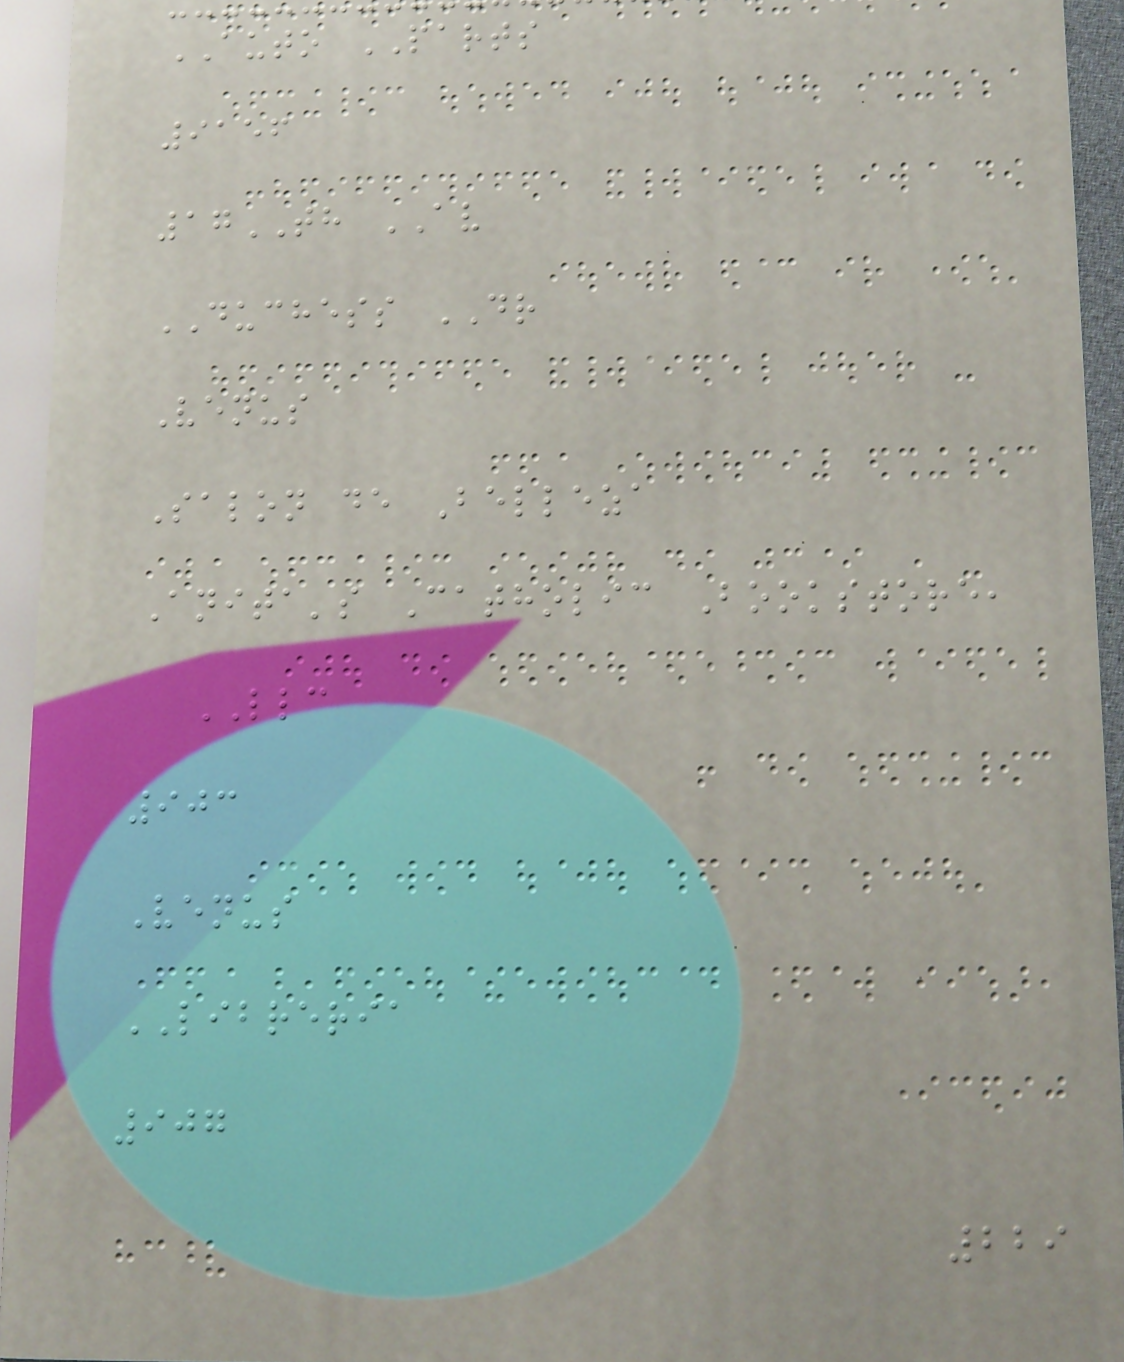AUTO PARTS
9156
17TH AV
DUCHESS DR
Venus
Salon de Belleza
Anita's Catholic Bookstore,
LLC
903
Venus
LIBRERIA
907
229
